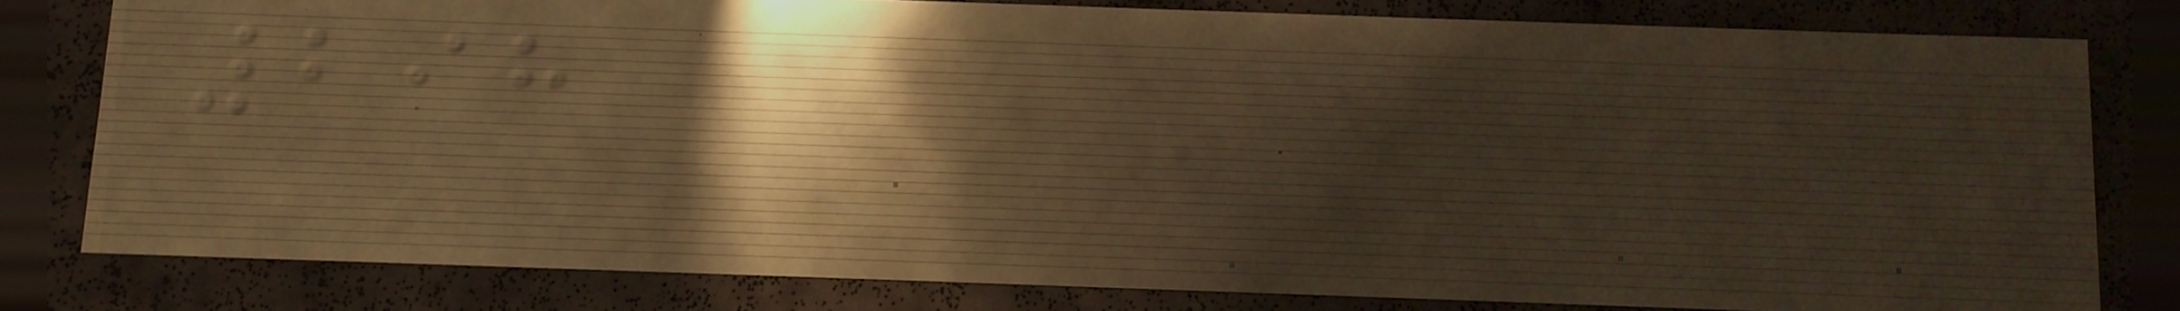298
